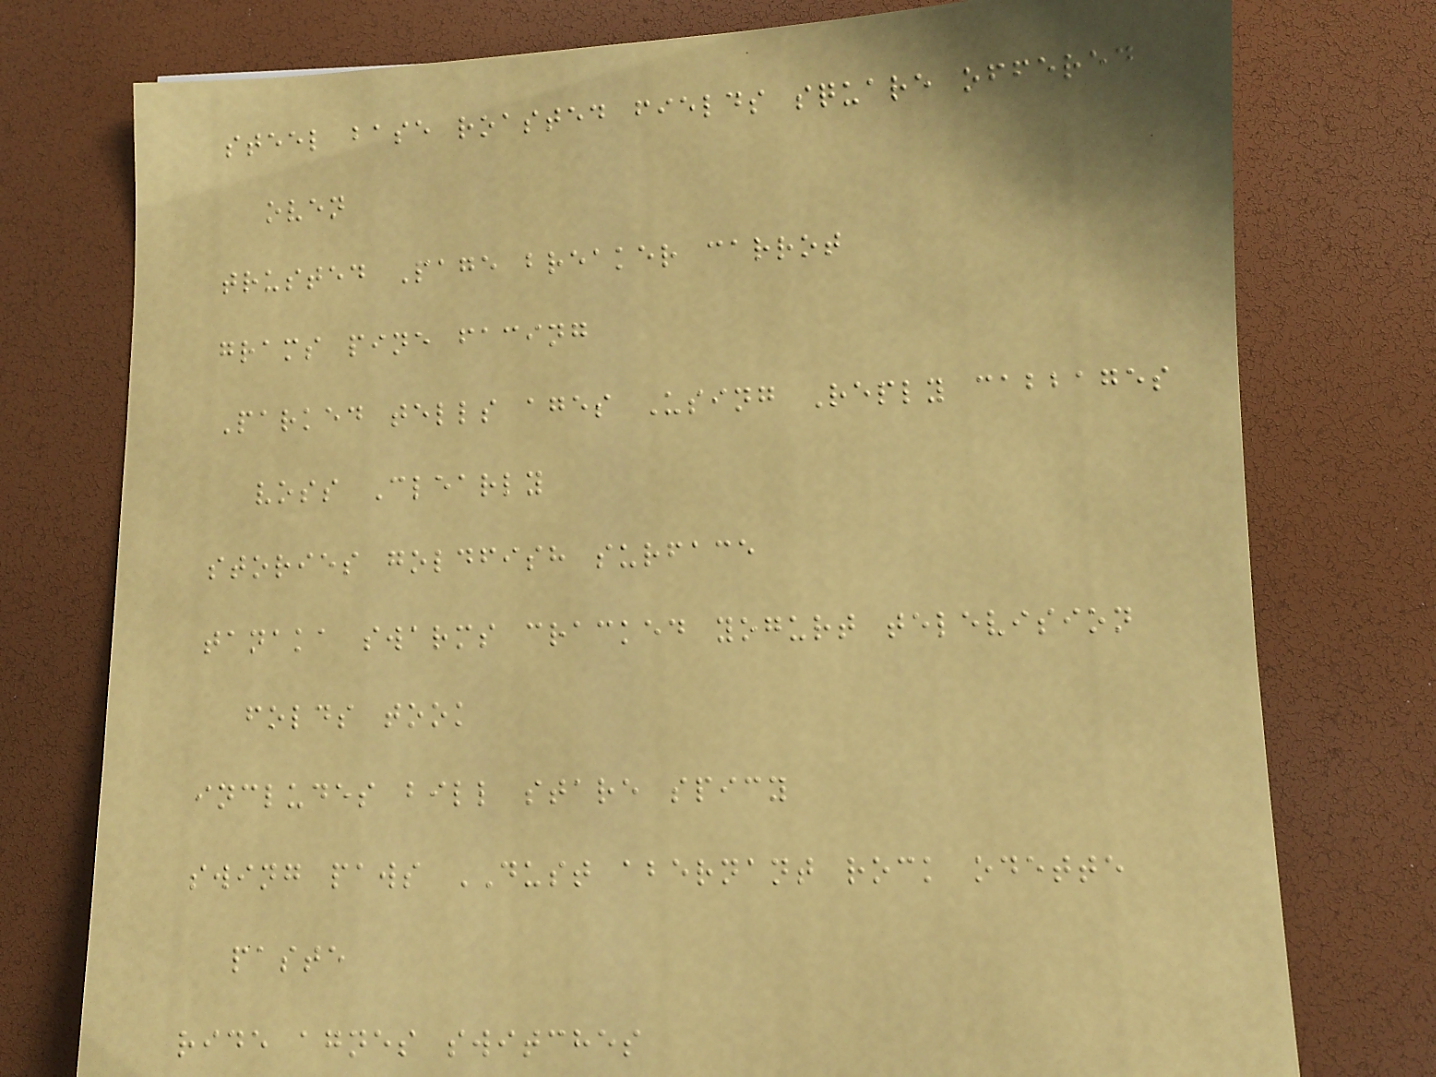steel base roasted fields square offered
oven
trusted Page breaker carrot
grams pine facing
Parked tells ages Using Reply cabbages
voss Clearly
stories goldfish surface
tanaka swarms cracked yogurt television
folds took
includes bill stare spicy
swing paws DUST abernant rock odette
paste
ride agnes switches
